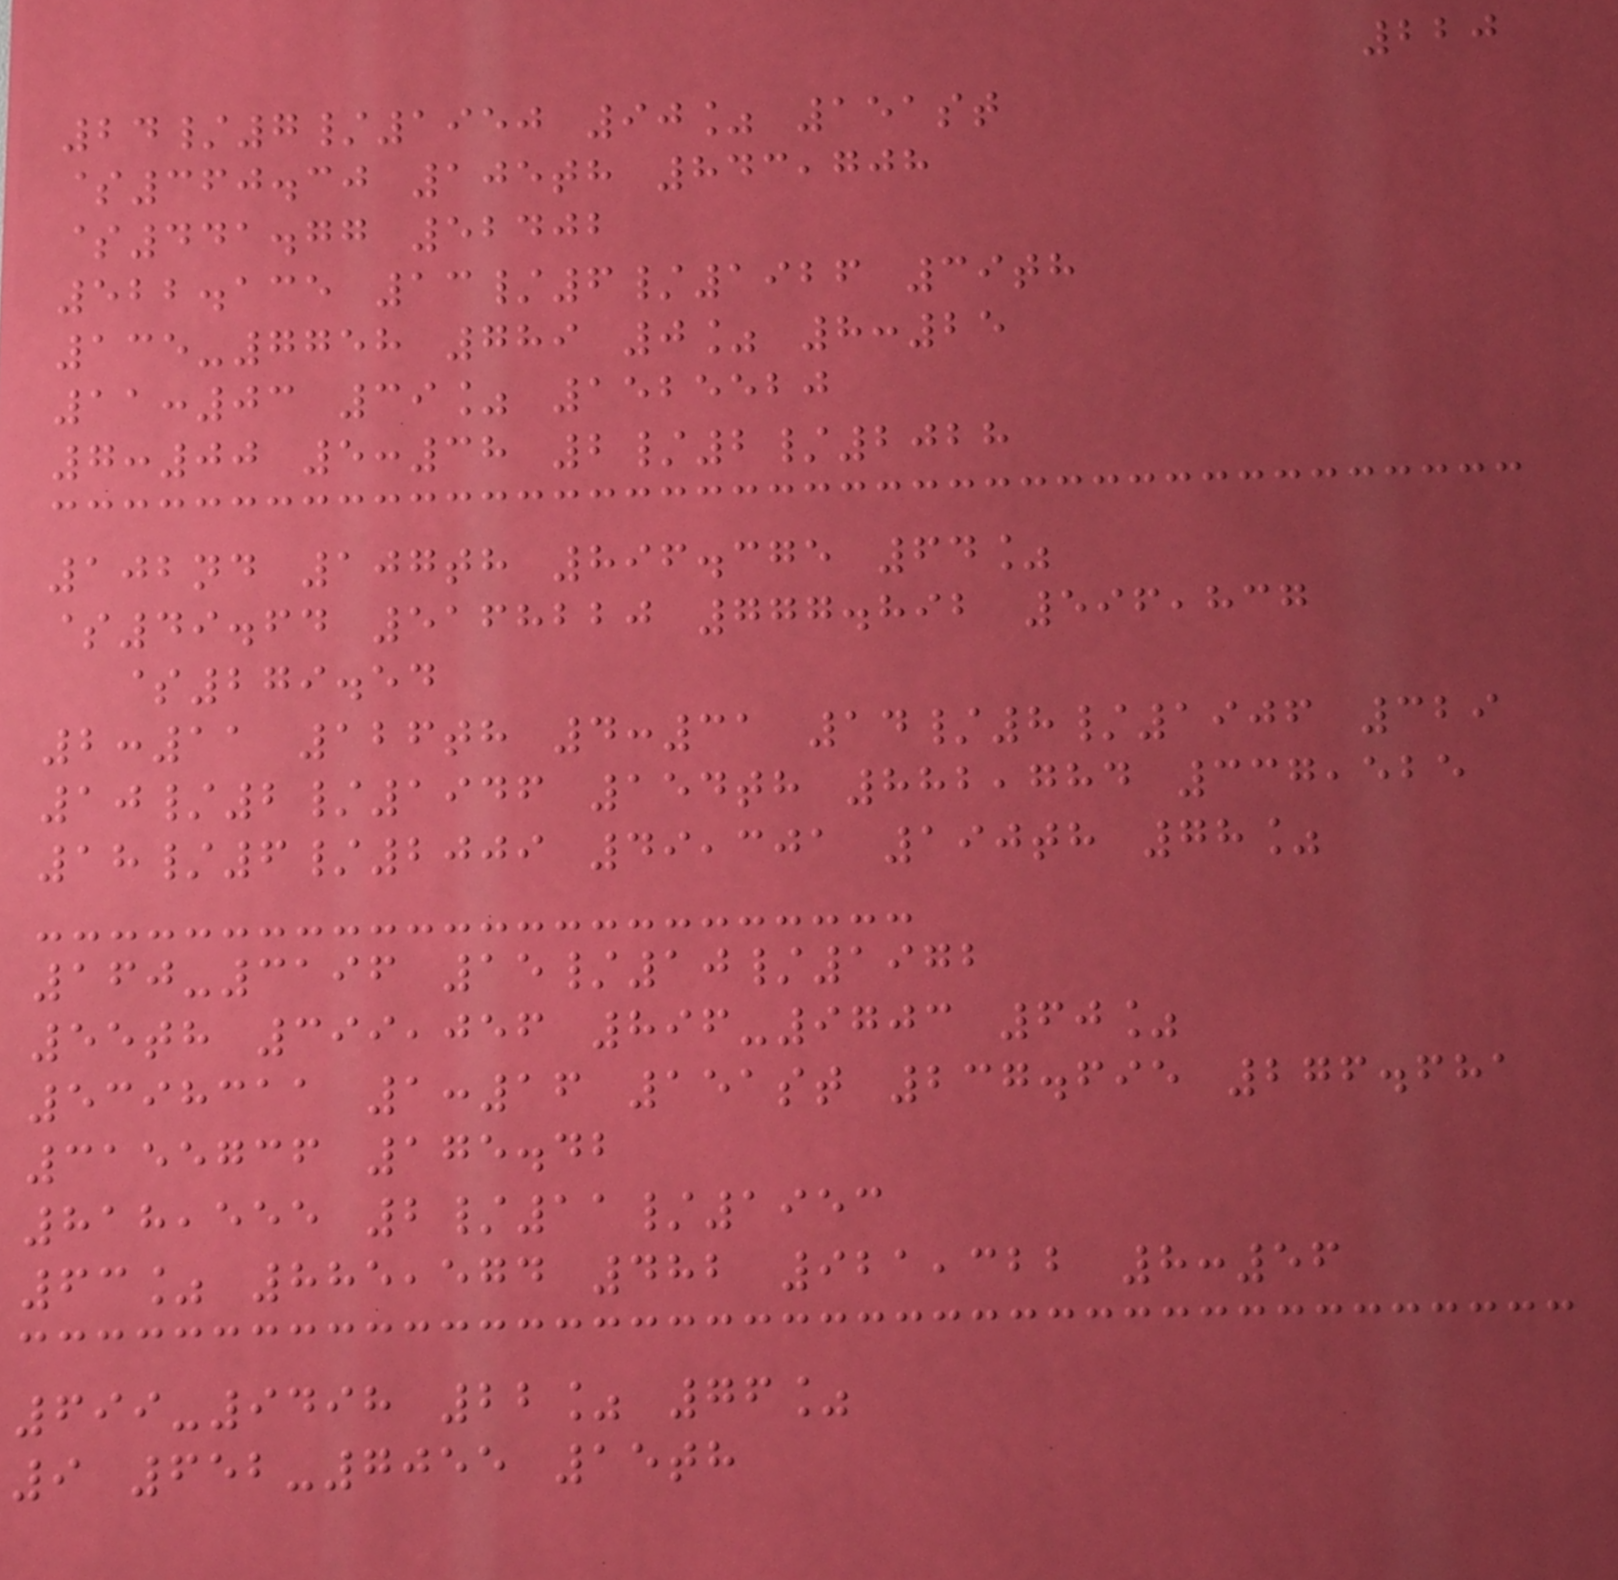220
24/7/1950 90% 151st
$360.30 105th 843,708
$441.77 52402
522.135 13/6/1926 39th
135-7758 789 0% 8:25
11:03 39% 1525520
7:00 5:38 2/2/2028
102nd 107th 896.375 64%
$49.64 5168220 777.892 596,837
$279.54
2:11 126th 4:31 14/8/1906 329
10/2/1946 154th 882,784 337,525
18/6/2009 49,301 190th 78%
160-3196 15/10/1972
55th 399,056 896-9703 60%
5398311 1:16 151st 237.695 276.681
3155736 175.42
818,555 2/11/1953
63% 885,574 482 921,322 8:56
699-9498 22% 76%
9 652-7055 15th
